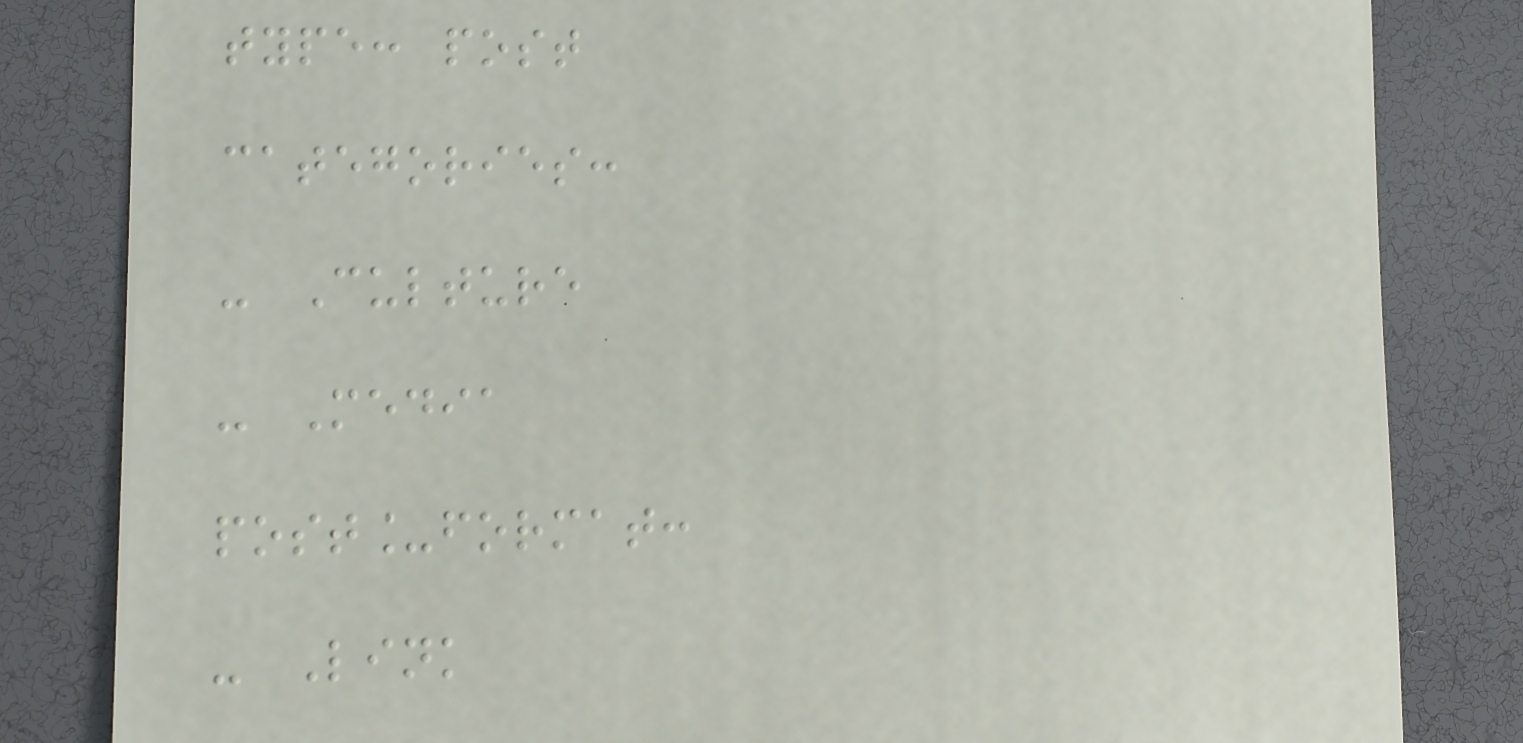type: post
categories:
- Culture
- Media
post_format:
- Link
